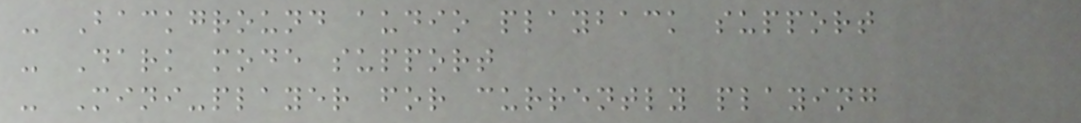- Background audio playback support
- Dark mode support
- Mini-player for currently playing
